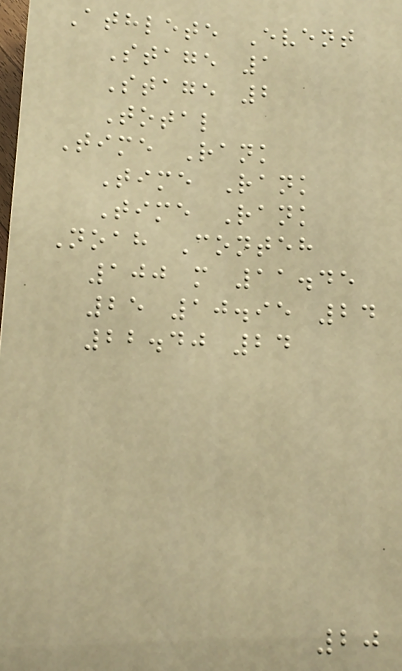Athlete Event
Stage 1
Stage 2
Total
Time Rank
Time Rank
Time Rank
Noah Conteh
100 m 11.45
25 10.95 24
22.40 24
20
